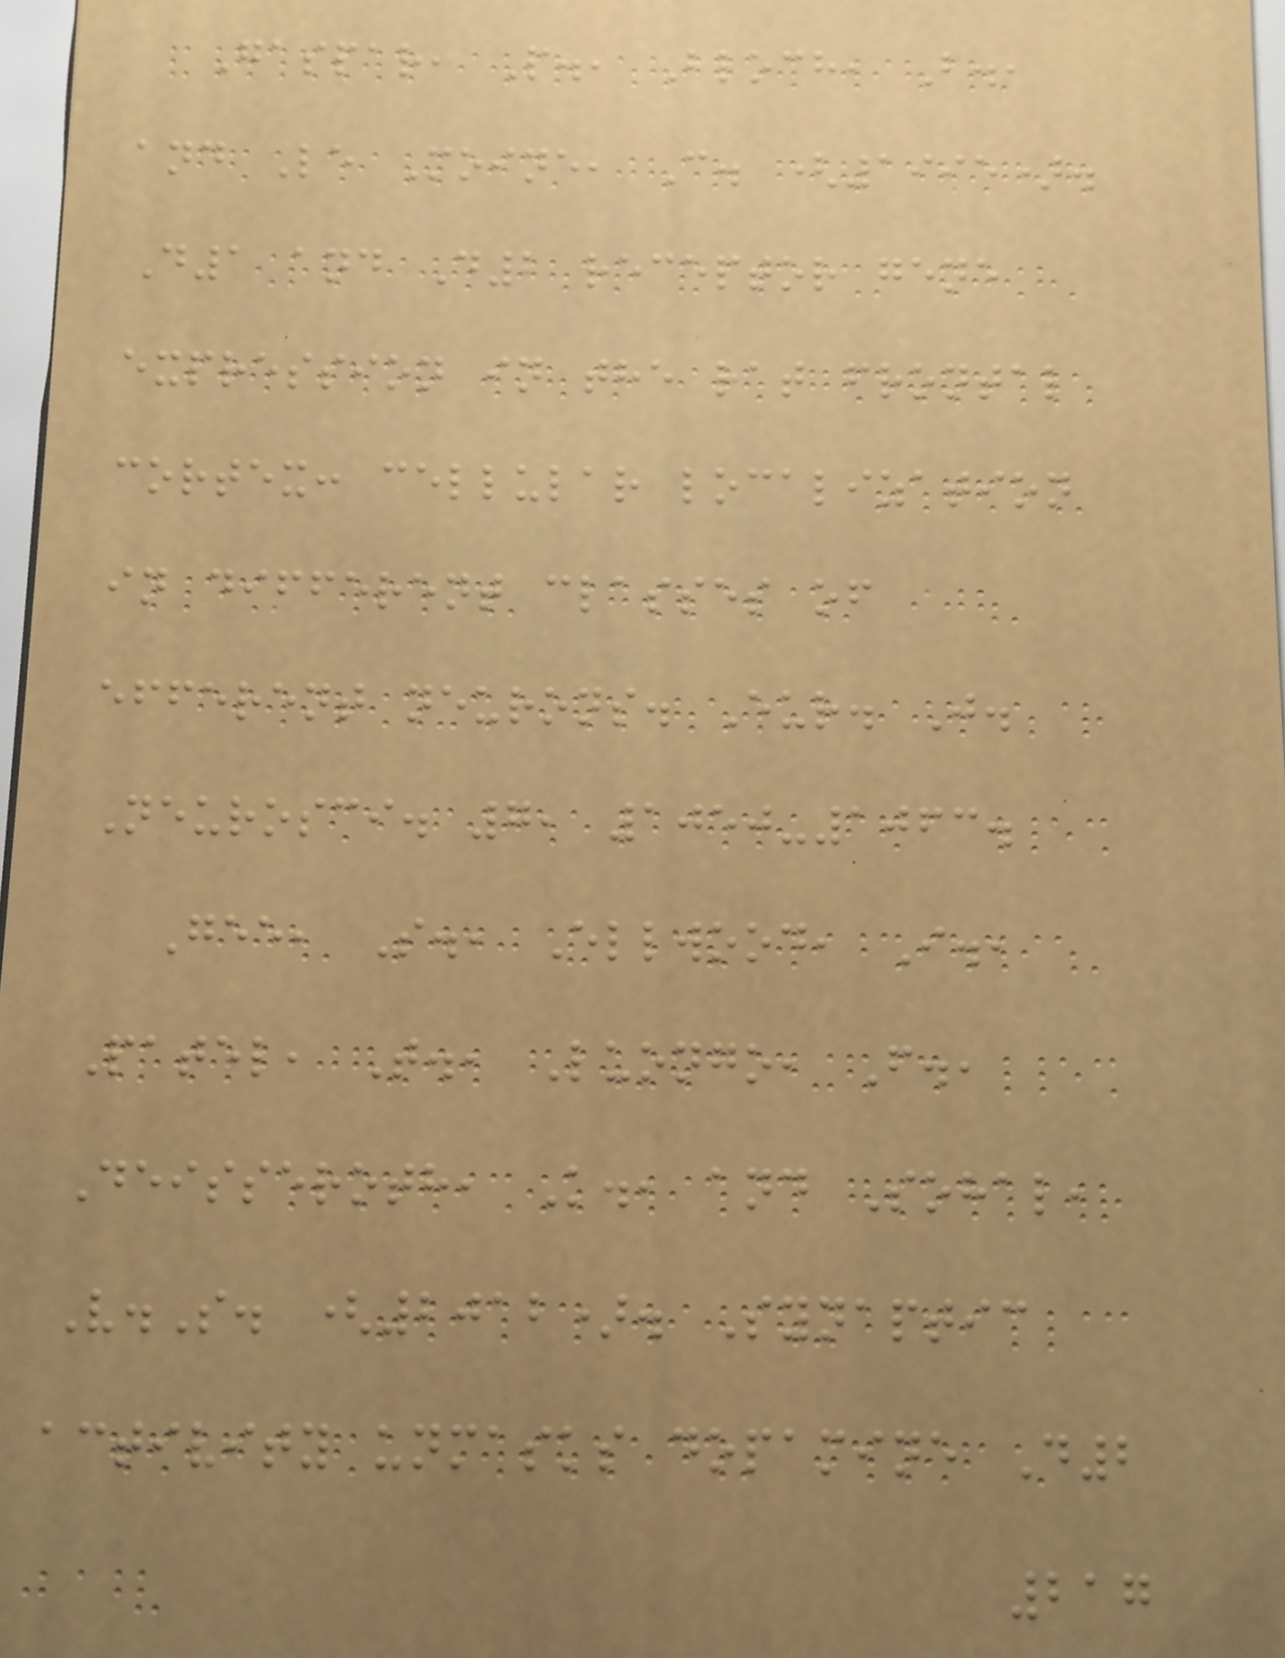Gaspar, P., Bloch, B.,
and Le Moine, C. (1995).
D1 and D2 receptor gene
expression in the rat frontal
cortex: cellular localization
in different classes of
efferent neurons. Eur. J.
Neurosci. 7, 1050-1063.
Gee, S., Ellwood, I.,
Patel, T., Luongo, F.,
Deisseroth, K., and Sohal,
V.S. (2012). Synaptic
activity unmasks dopamine D2
217
